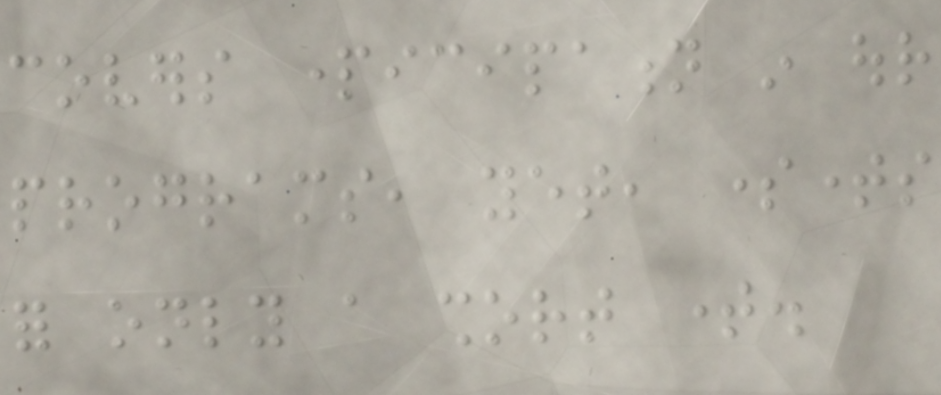covers participation in our
programs, yet, sometimes
for only a short time.
